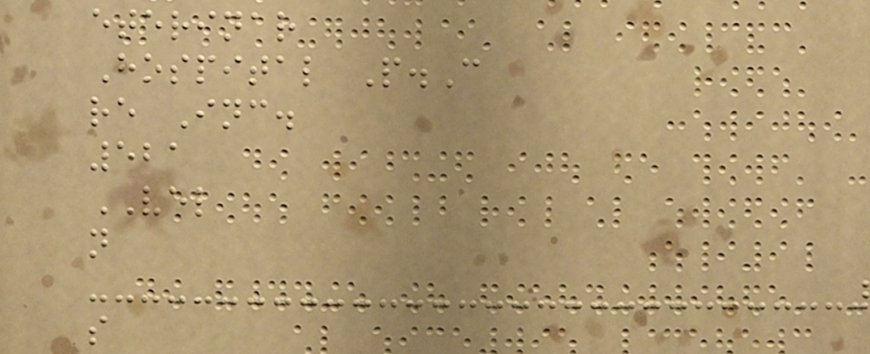eterinar
Hospital P.C
re Inc.
521
VEL
n
s
